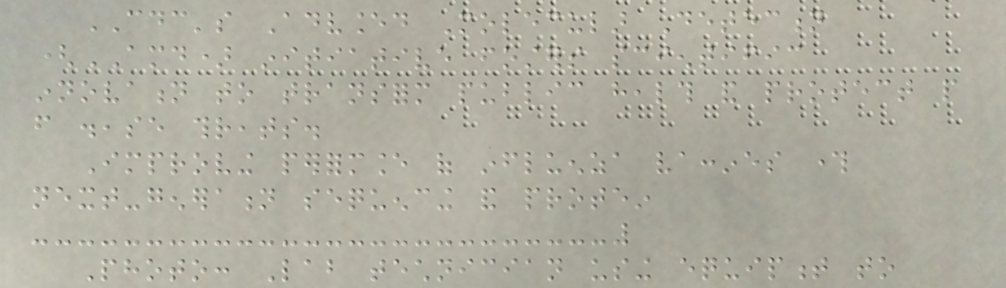CDC's Advanced Molecular Detection
(AMD) initiative fosters scientific
innovation to transform public health and protect people
from disease threats.
Improving performance of influenza vaccines through
next-generation sequencing and protein
Photo: Lab technician using equipment to
